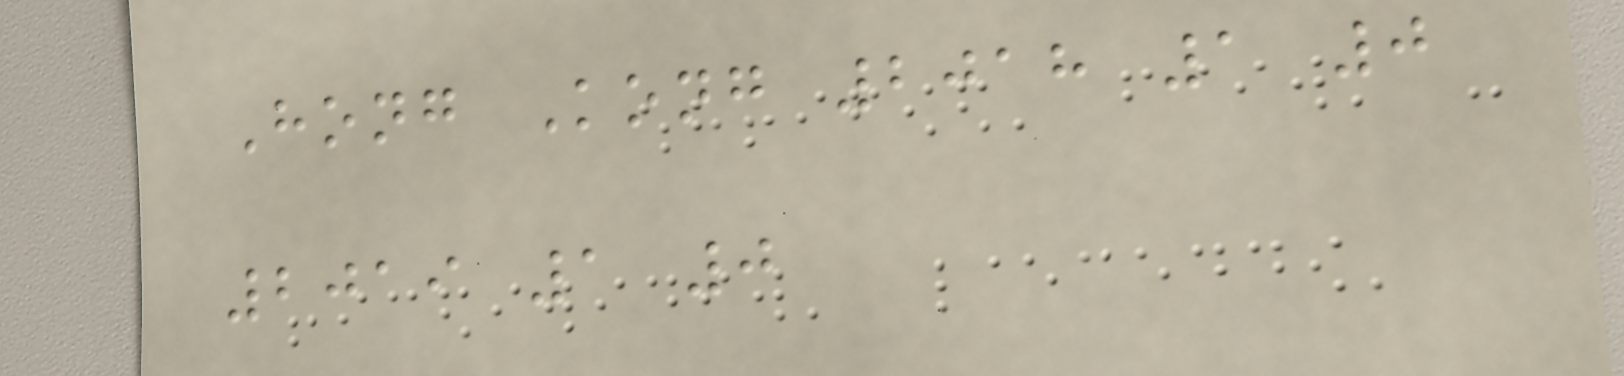Hong Kong 2018 1 0
2019 1 0
